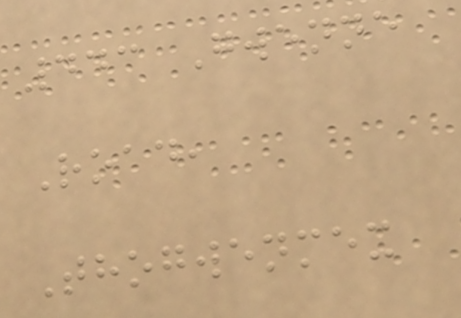443 Gwenne
Road,
Thogwenmex
